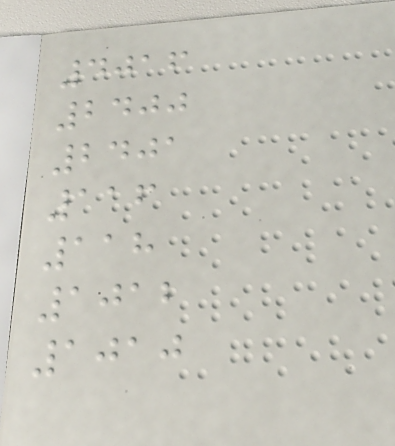4016
2400
2401
116
118
1012
1010
